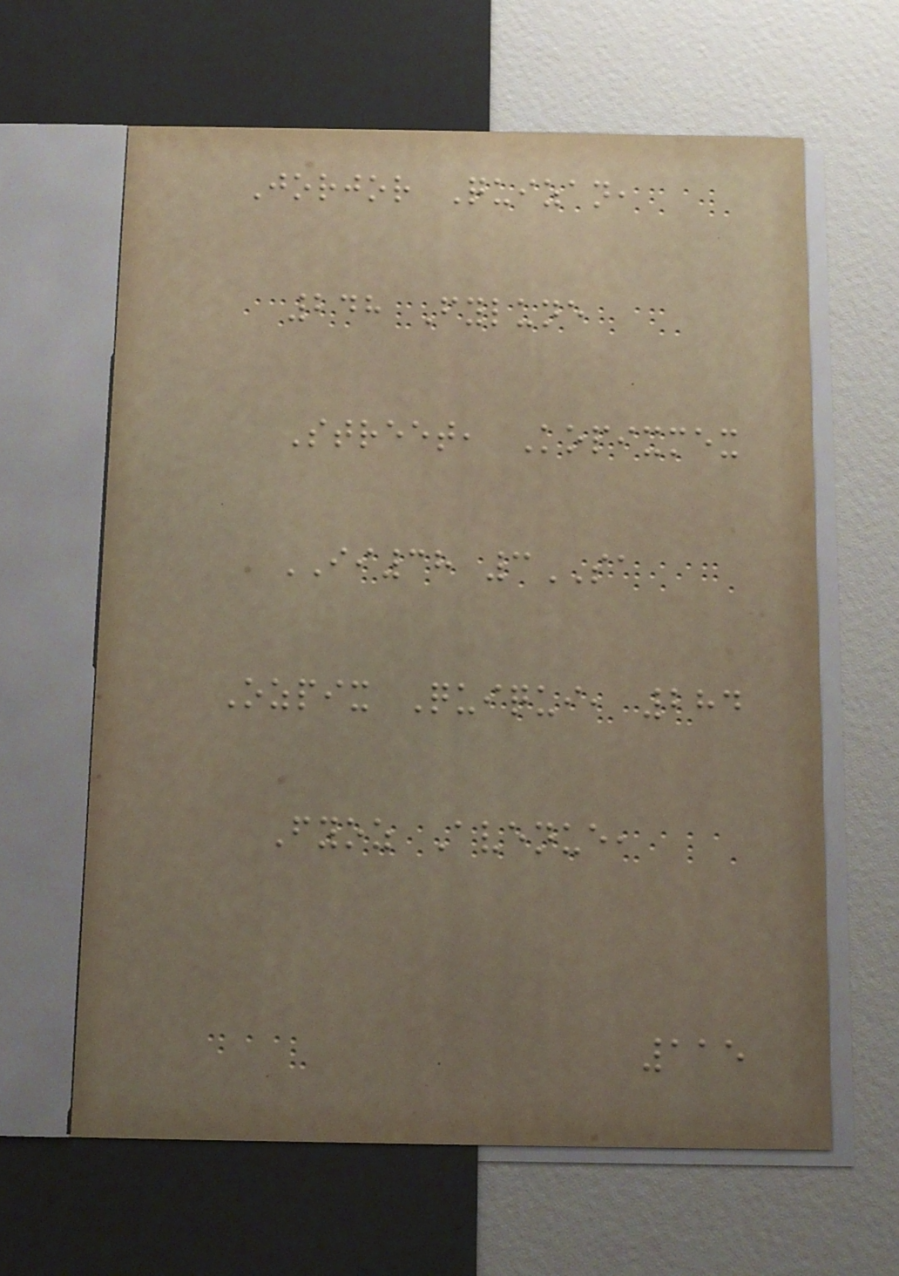Jorjor Quizan,
248 Fylune
Street, Kopixmex
II38 3SA
Ozpix Quiqui, 284
Fyoz Avenue,
115
